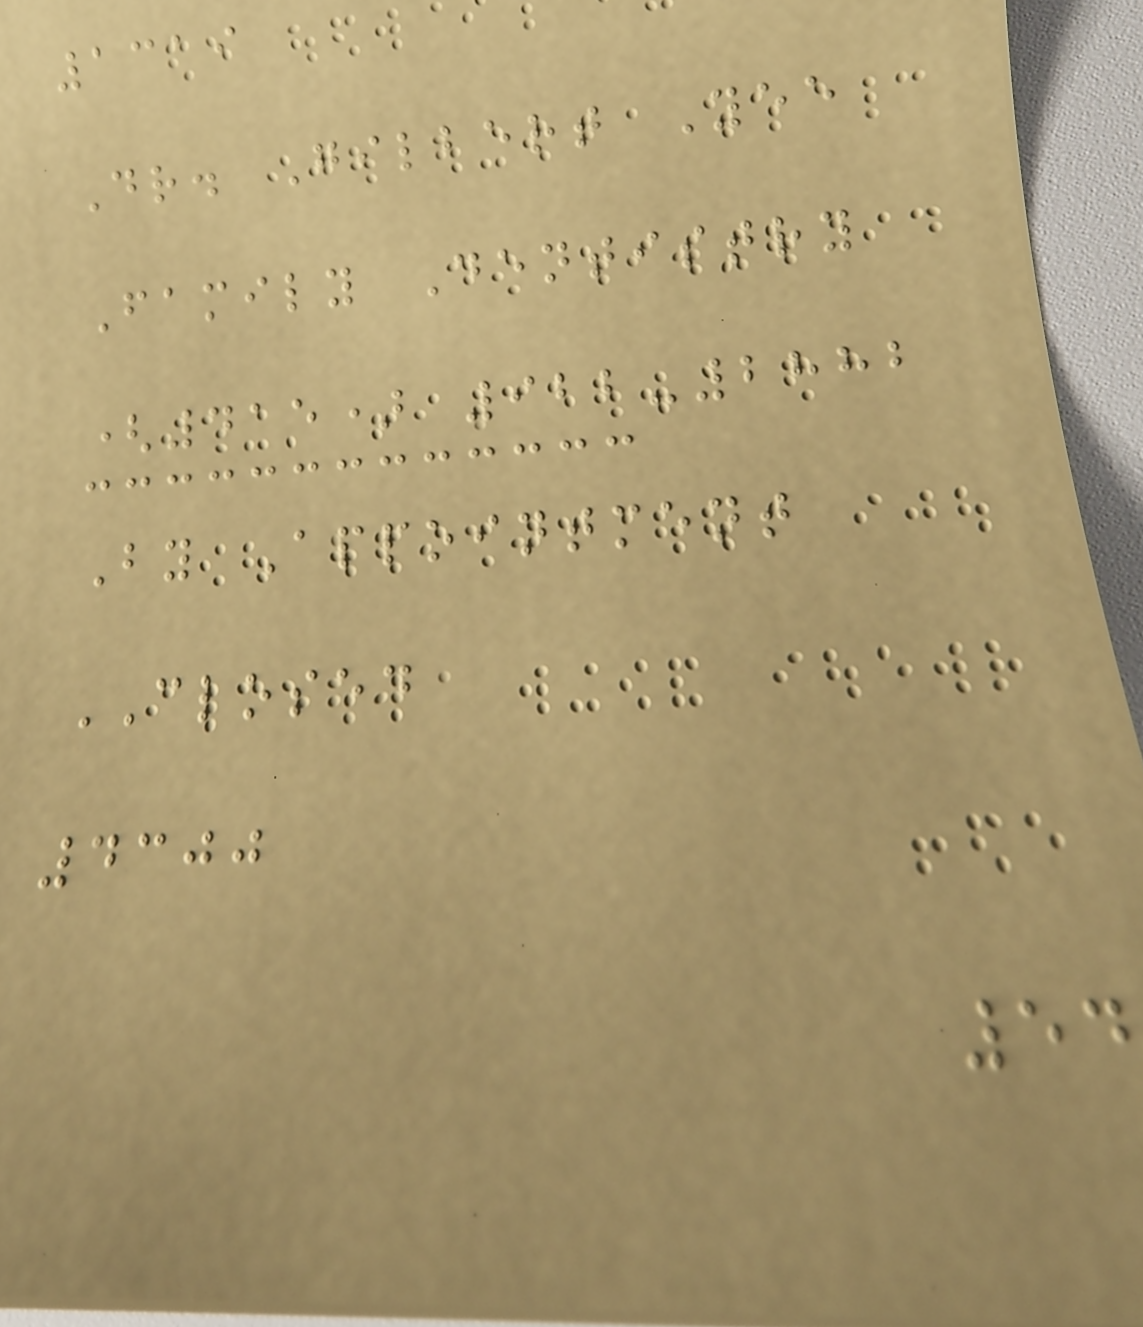1319
Dr. Gilbert Yee
Family Dentistry
(415) 922-2882
By Appointment
CLOSED
4300
54
